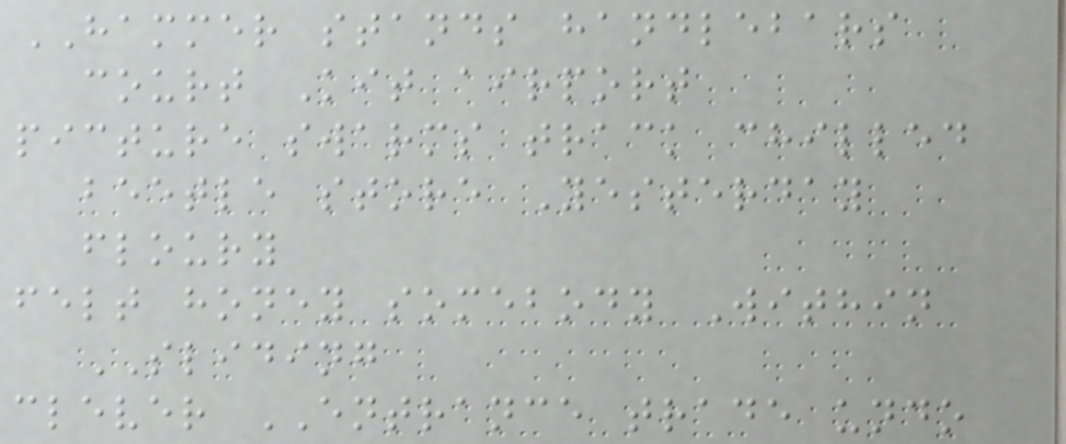HAMMER stands handlebars
court Kit airport
picture swarms track chilled
beetle store Yesterday
floury
felt honey somebody Within
SLIDING
clever ENTRANCE trade undo
